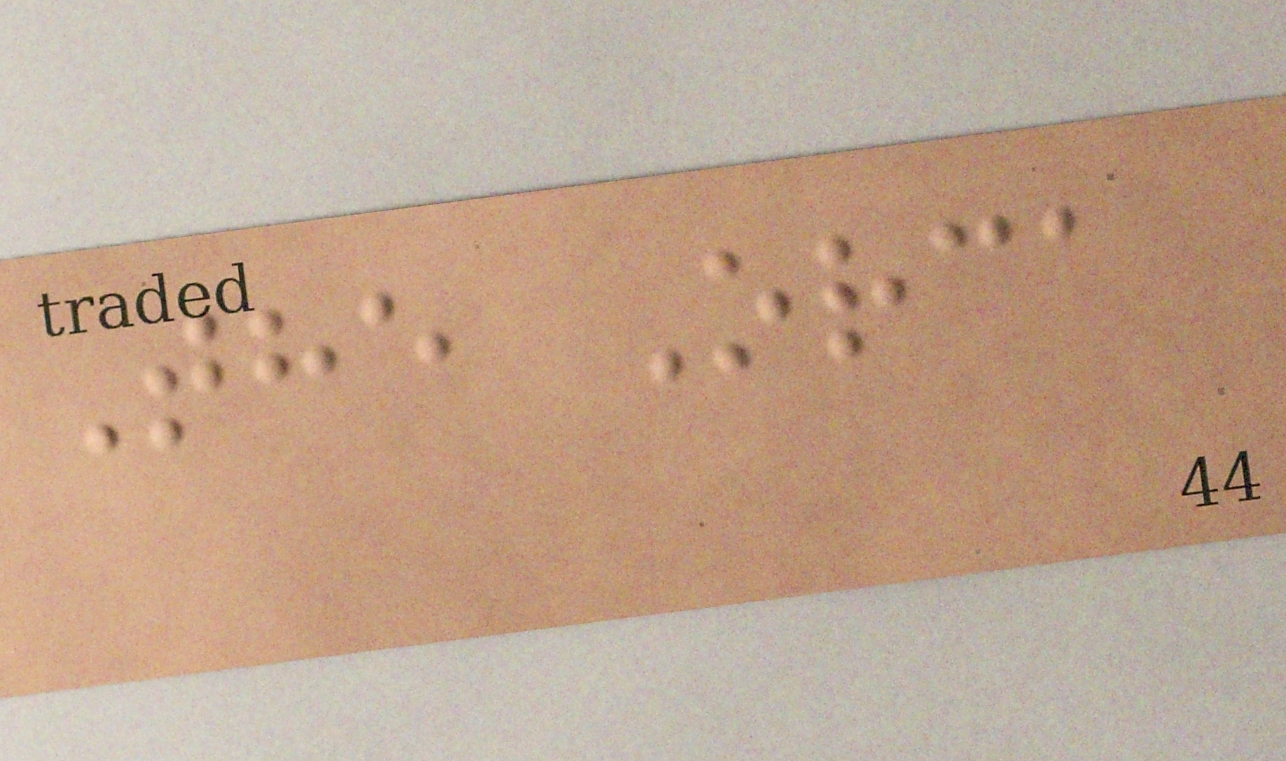The Orca
